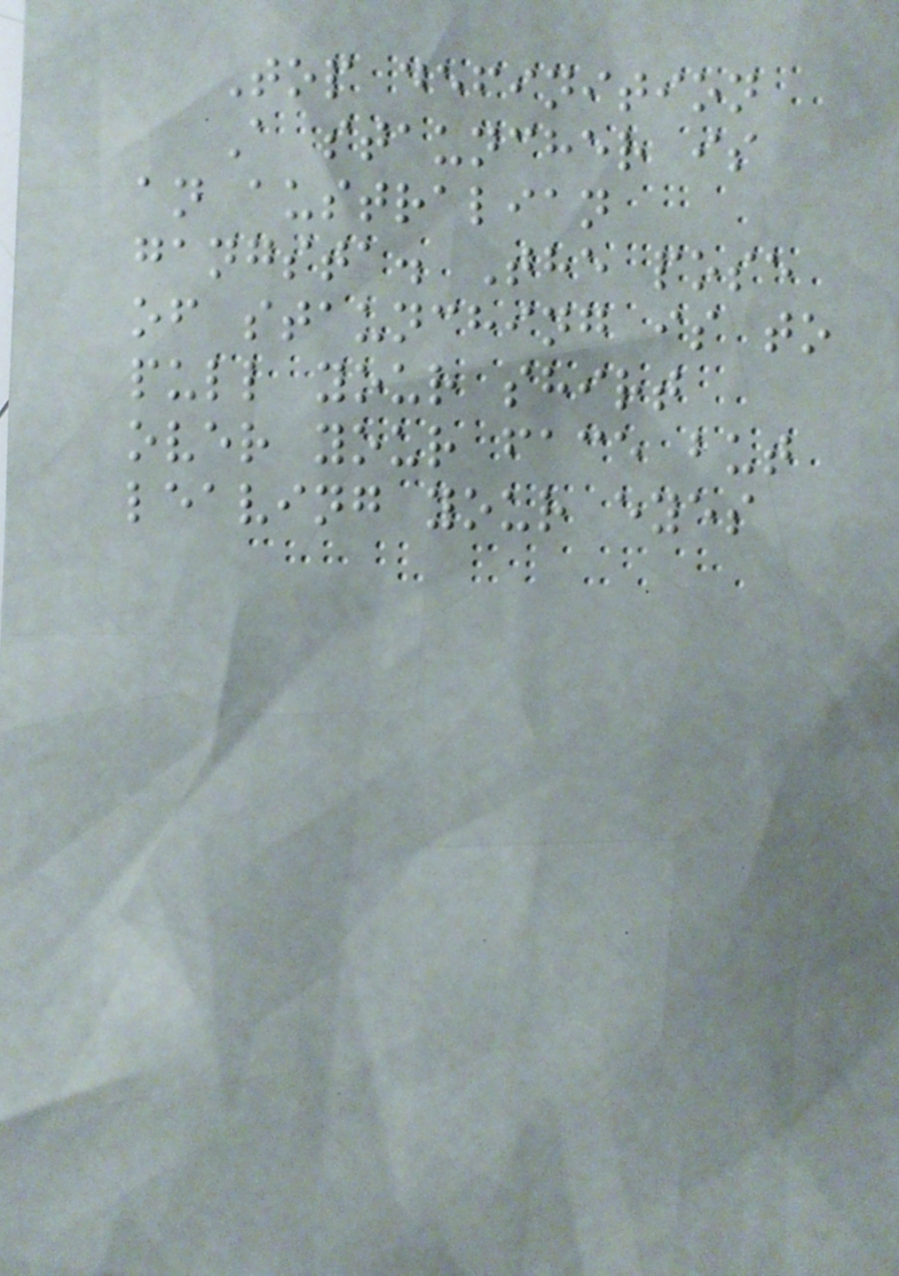Top definition
A stauncher is
an australian
gangsta. The pose
of staunching is to
pull your shirt
over your face but
leaving your eyes
